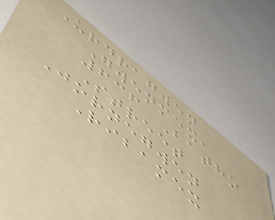Urdragwen
Gwenmex,
636 Batho
Street
Jornegwen
Ribamex
